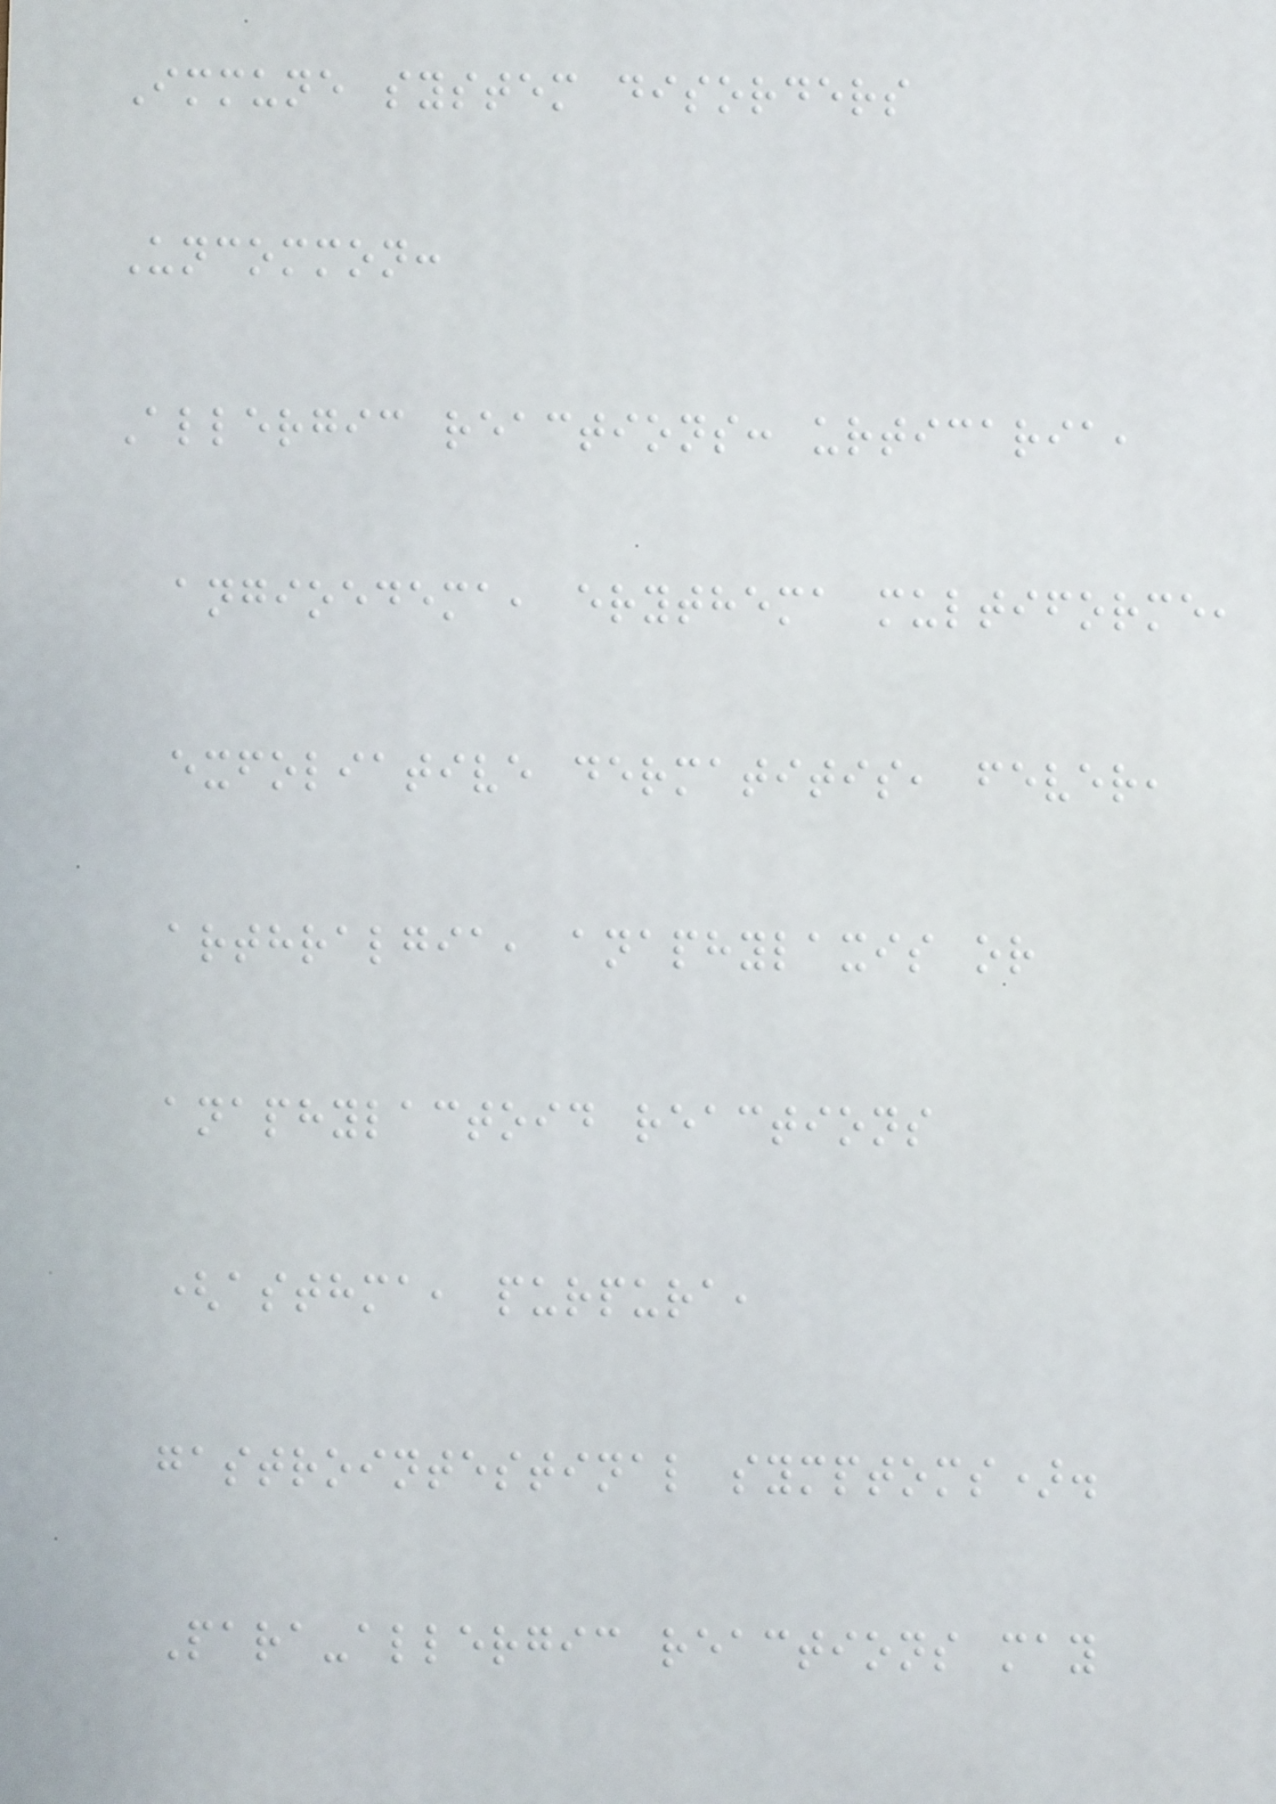Immune system disorders
Uncommon:
Allergic reactions: urticaria,
angioedema, erythema multiforme,
exfoliative dermatitis, fever,
arthralgia, anaphylaxis or
anaphylactoid reactions
(asthma, purpura,
gastrointestinal symptoms).
Para-allergic reactions may
